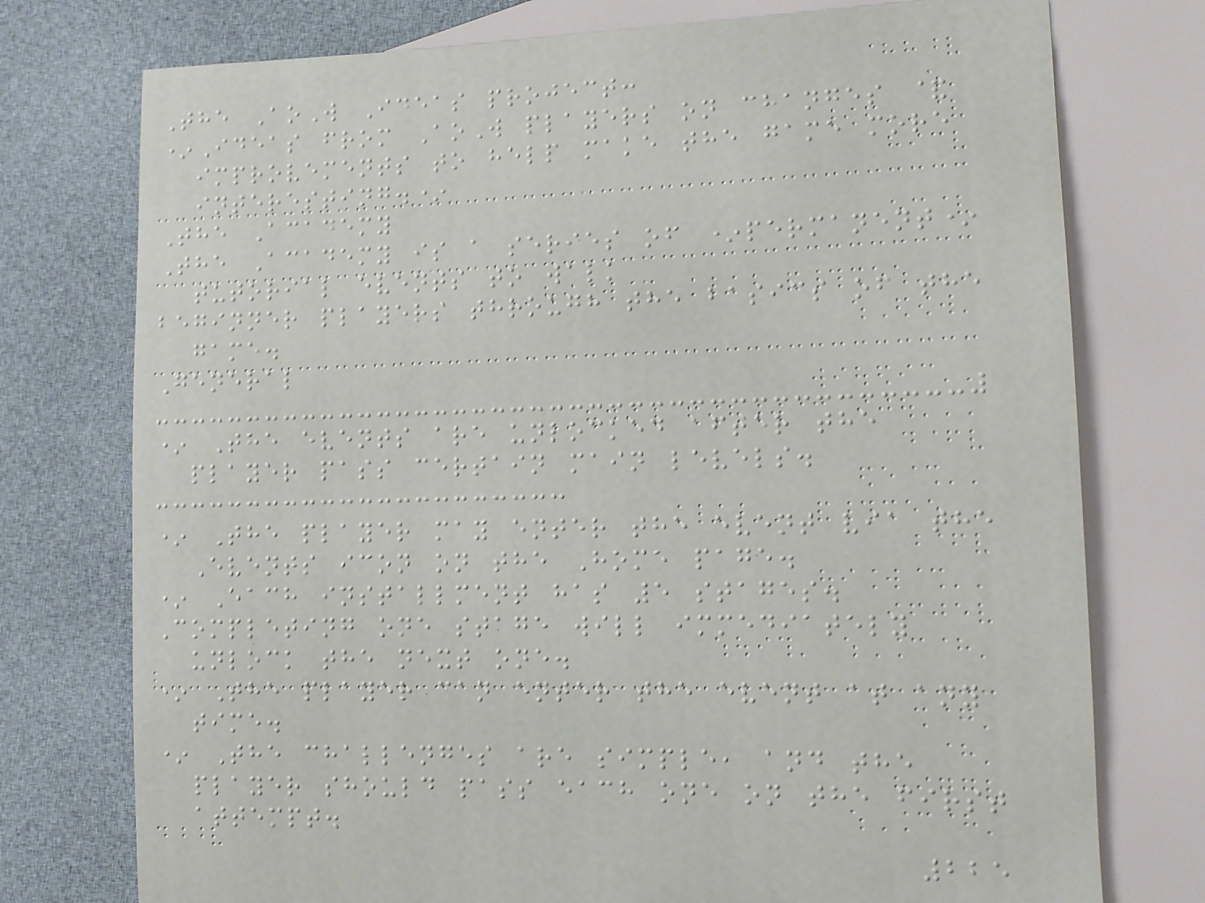The AoW Ideas project:
*Ideas from AoW players on changes &
improvements to help make the game more
interesting.*
The Academy
The Academy is a series of *permanent*
tutorial events to walk
beginner players through the basics of the
game.
General
* The events are unlocked after the
player pass certain main levels.
* The player may enter the event via the
Events icon on the Home page.
* Each installment has 5 stages.
Completing one stage will immediately
unlock the next one.
* The player can enter the event at any
time.
* The challenges are simple, and the
player should pass each one on the first
attempt.
225
